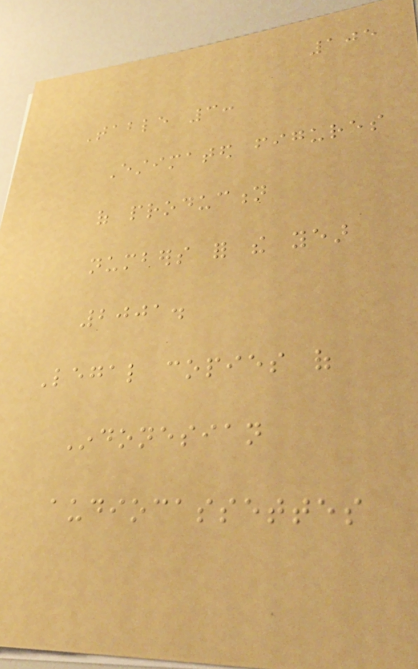105
Table 3:
Estimated figures
of production
numbers for the year
2001.
Legal copies of
Indonesian
audiocassettes
